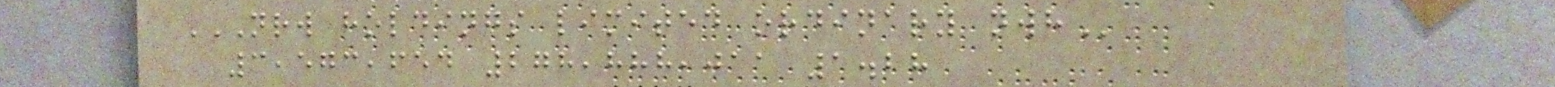NRW HOLDINGS LIMITED ORDINARY NWH
3,573,654 278,888,011 1.28
